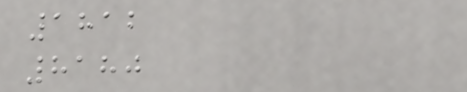1812
8180
